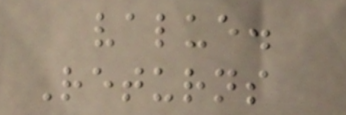value.
Returns
